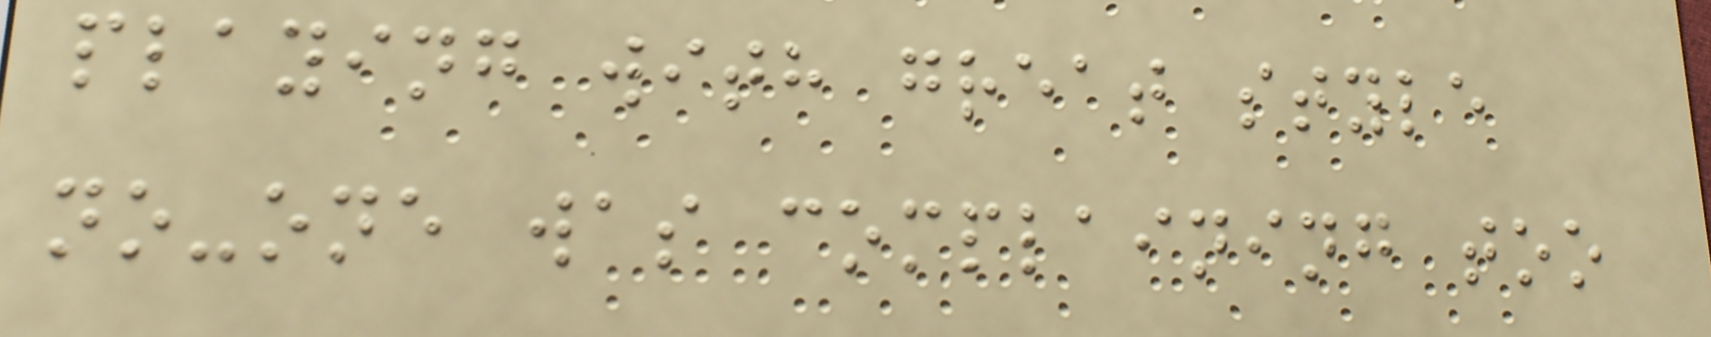playing with great style
no-one was complaining too
